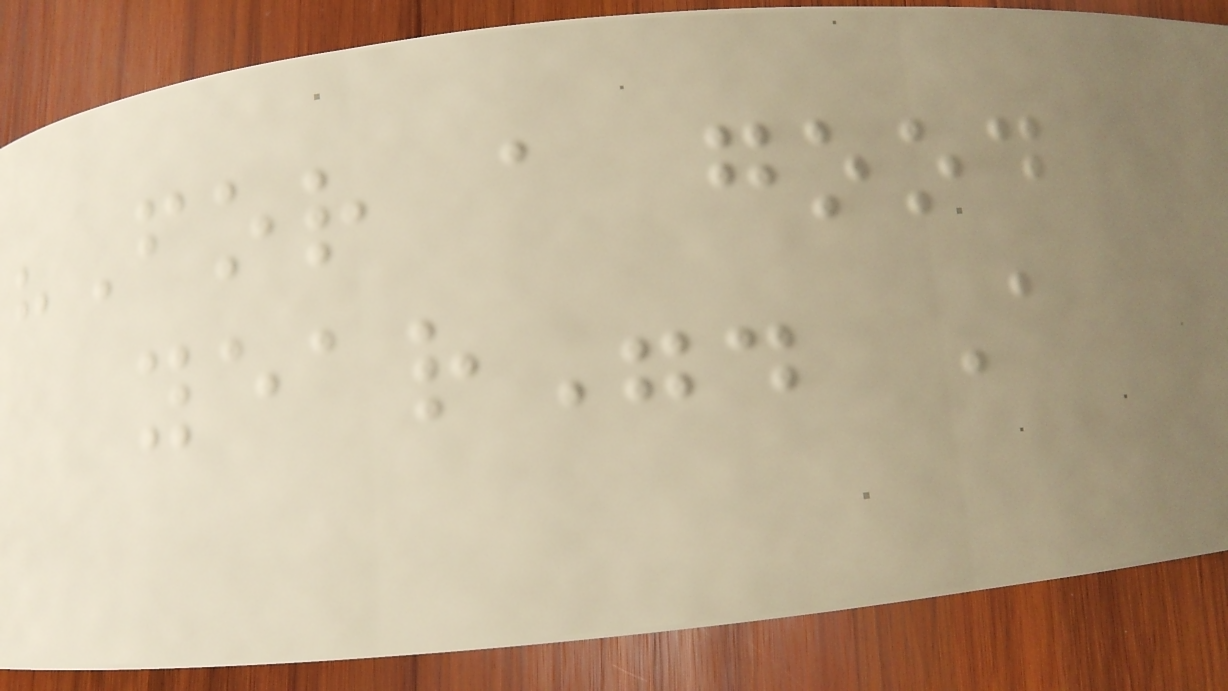"For a good
year". A
